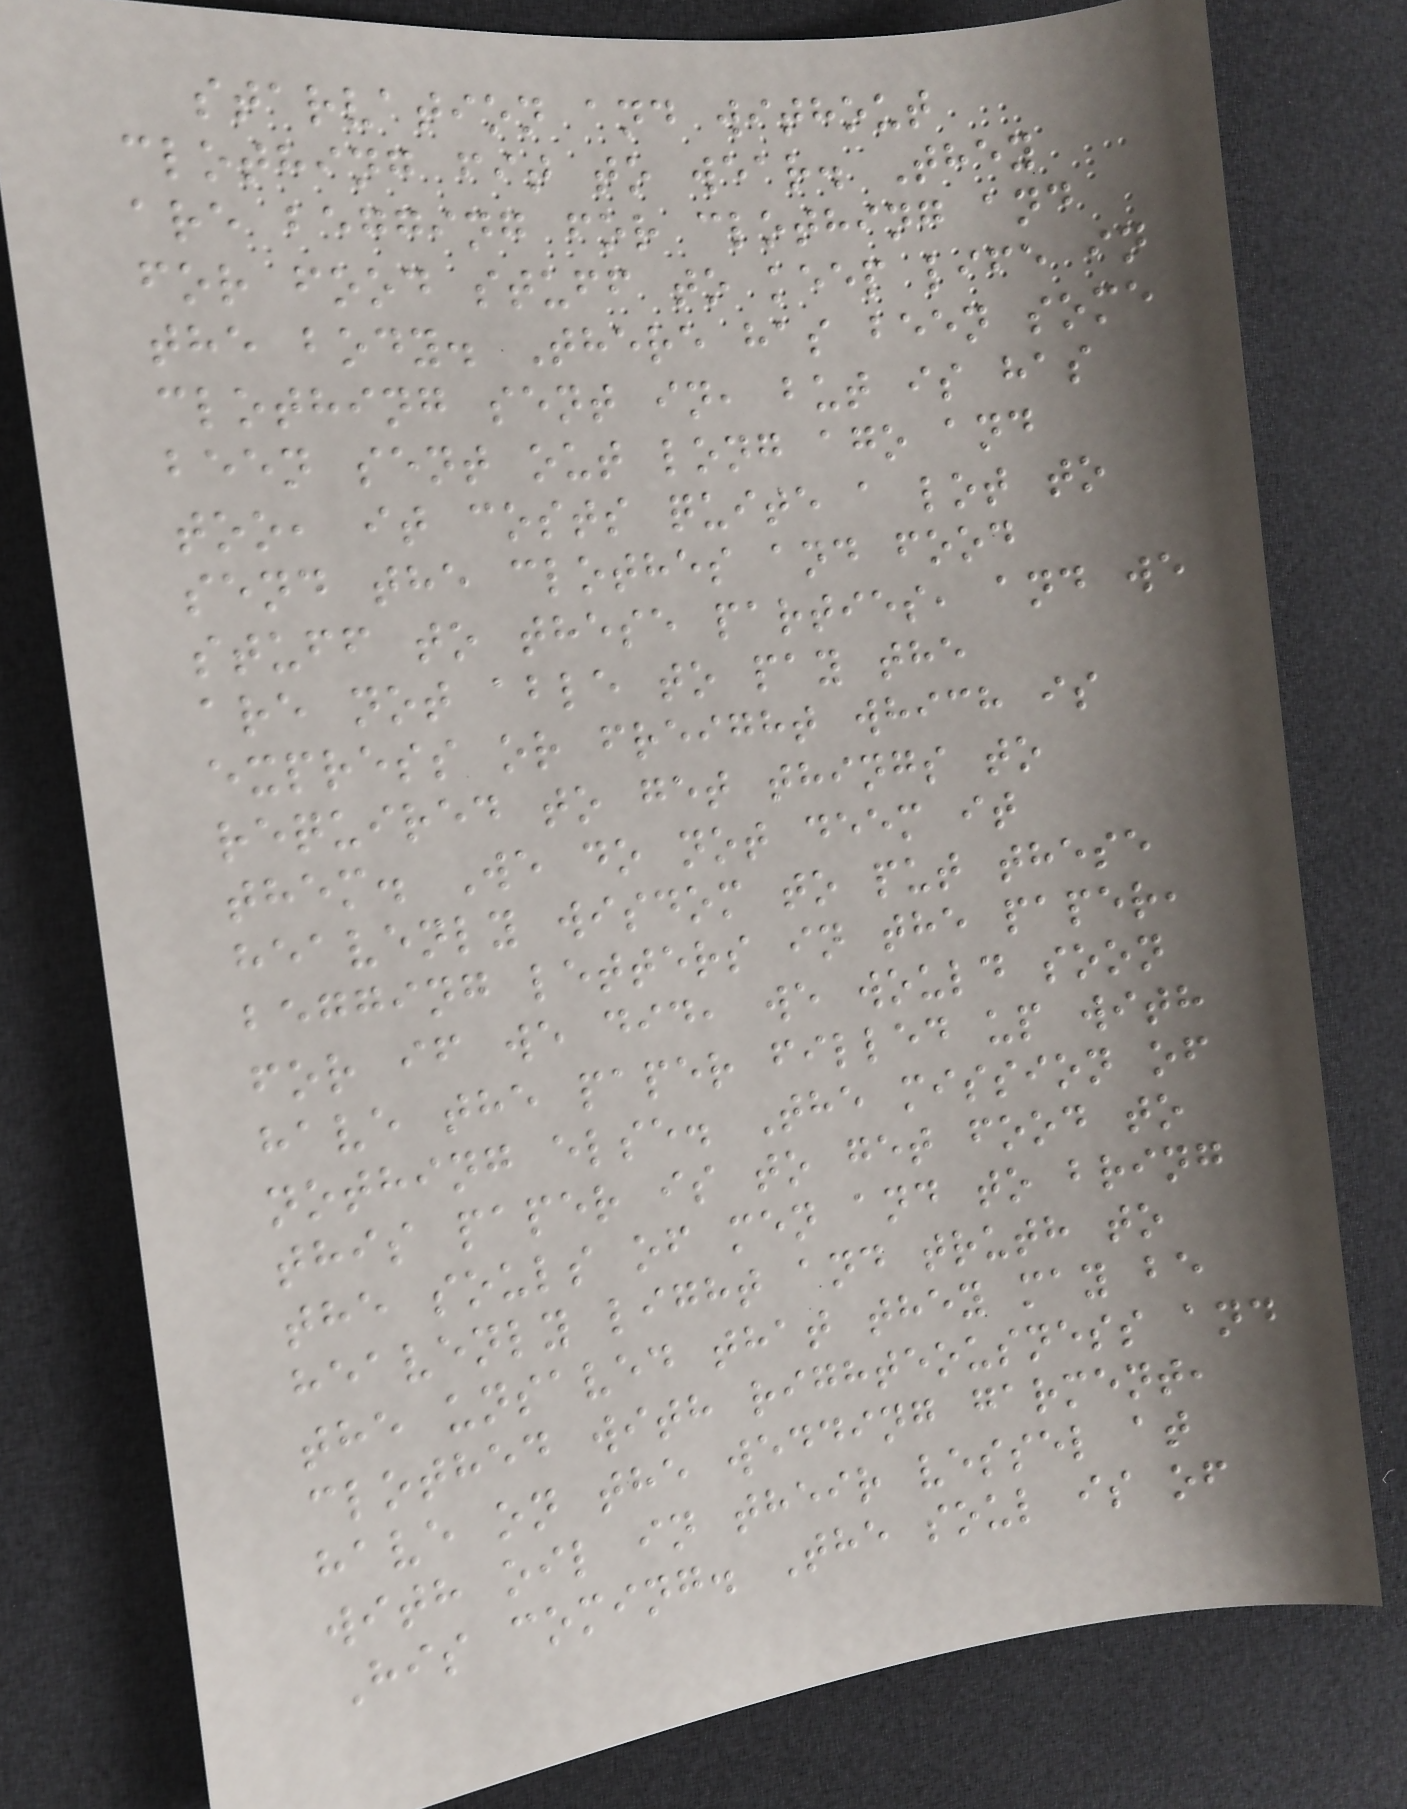starvation and without
clothing fit to wear. They
are begging for clothing and
for food stuff to keep life in
the body. There has been some
clothing sent in, but is has
been sent out long ago and
too, it costs quite a lot to
send the clothes and food
stuff to these parties, and we
are not able to pay the
express or freight which is
required to get things to
them. We do not deem it
heavenly wisdom to put these
begging letters in the paper,
for if we did, we would soon
have the paper filled up with
nothing else. The mission of
this paper is to get food to
the souls of men and to bring
heavenly light and truth to
the unsaved that they may be
clothed with righteousness and
have on the wedding garment,
with oil in their vessel at
His coming. The soul is of
